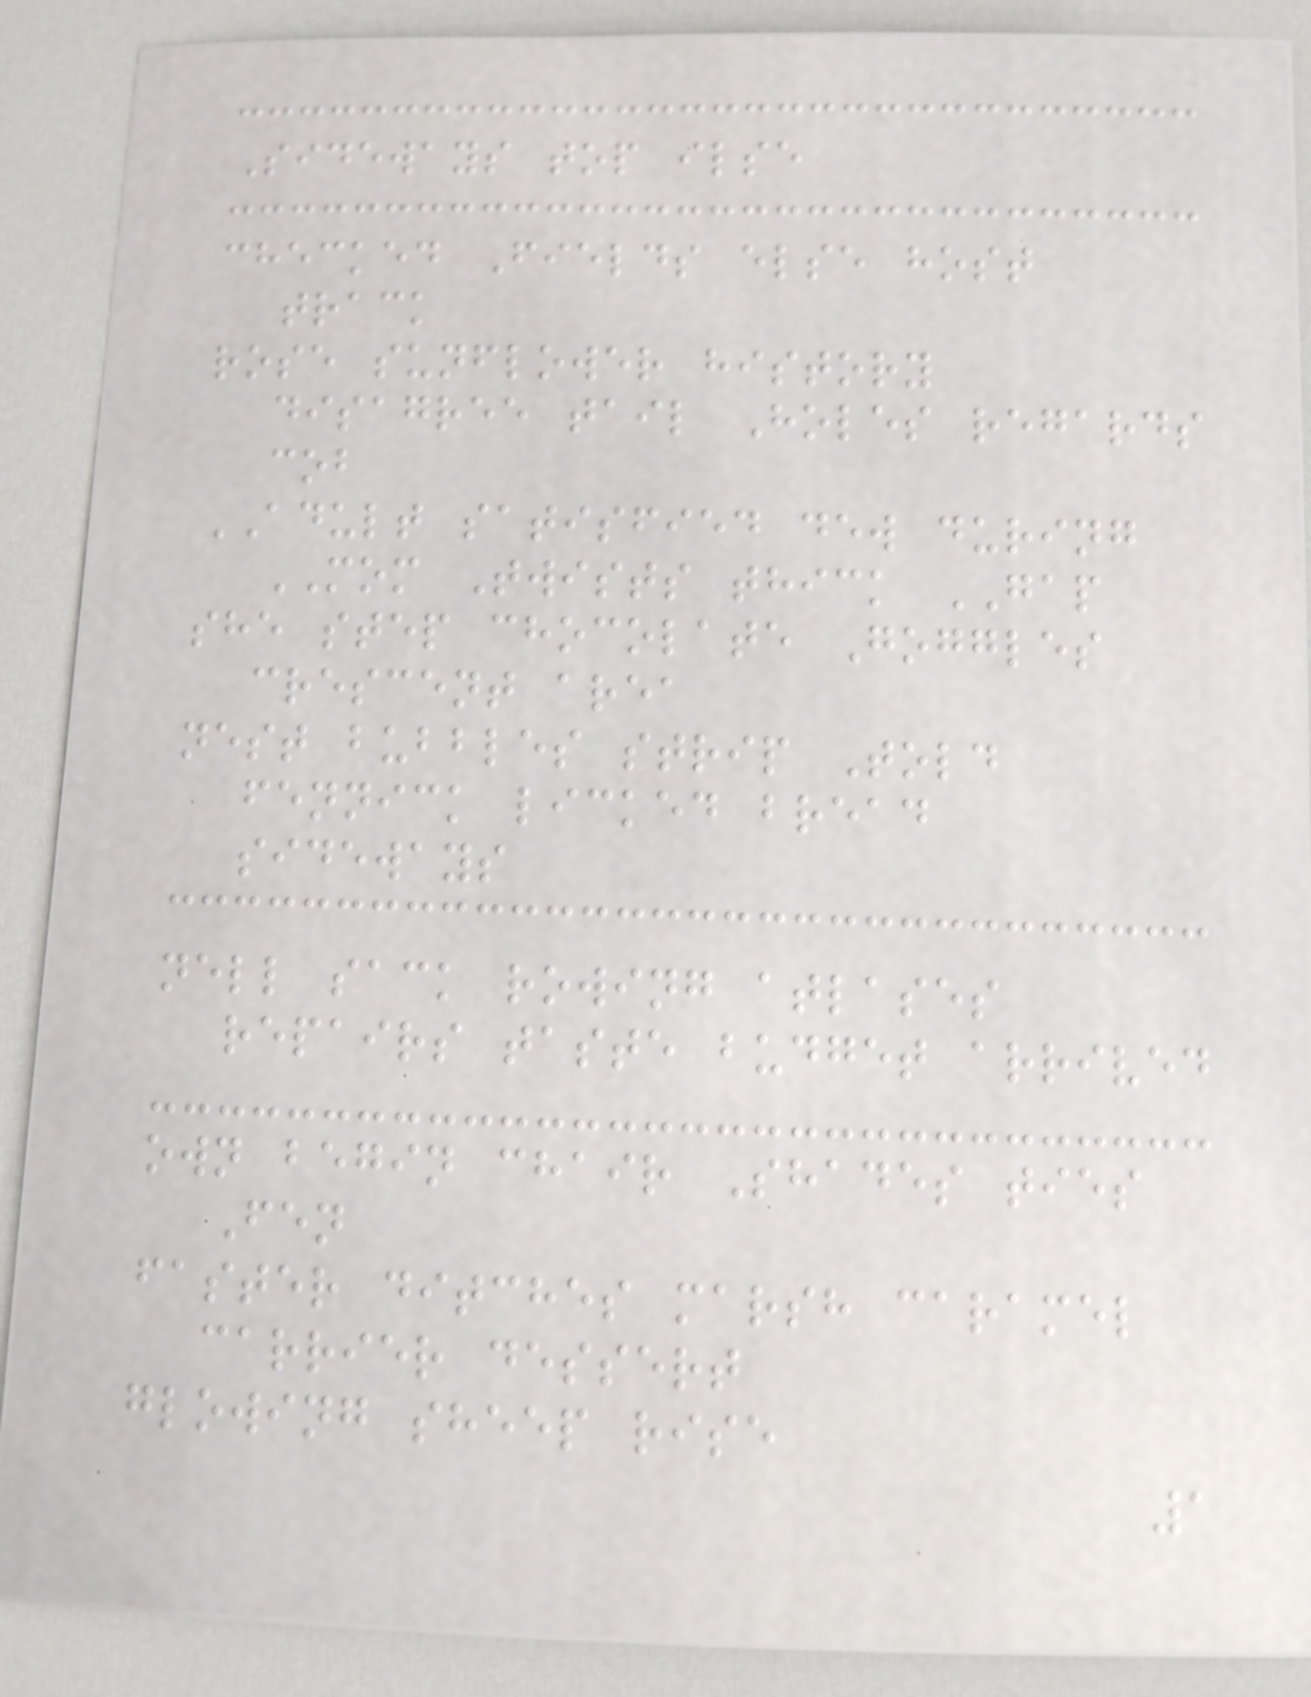Sideways top ilse
checked Fields else host
track
rose sunflower history
disagree tail Holes regards
cob
ADULT satisfied dew during
MOM Twists thick GAP
she step chocolate Goggles
crescent area
nest bubbles strip Told
fennick licked bread
sideways
nell sack rowing atlases
repairs taste budget arrived
own begin chair Shades ties
Fen
faster ditches marsh caramel
carrier dessert
glowing sheep rise
1
